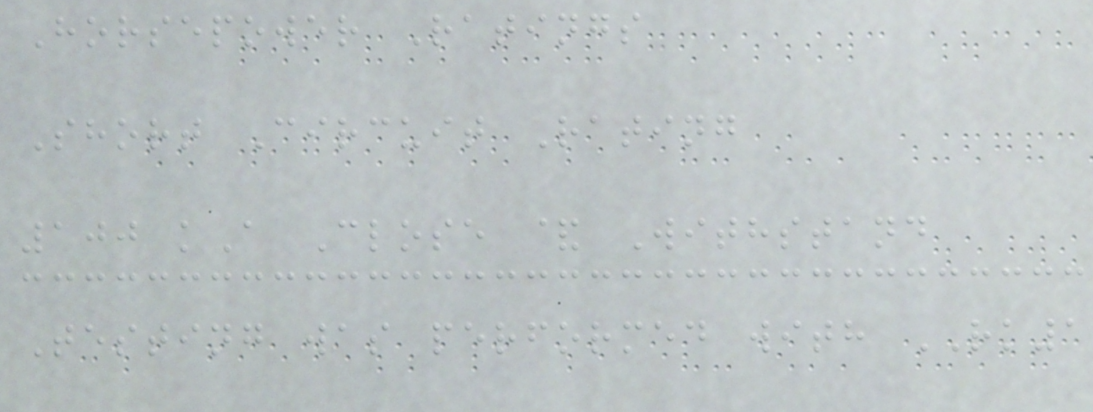Horsepower Ratings
Short Circuit Rating
100 kA Close & Withstand
Testing was performed with RK1
